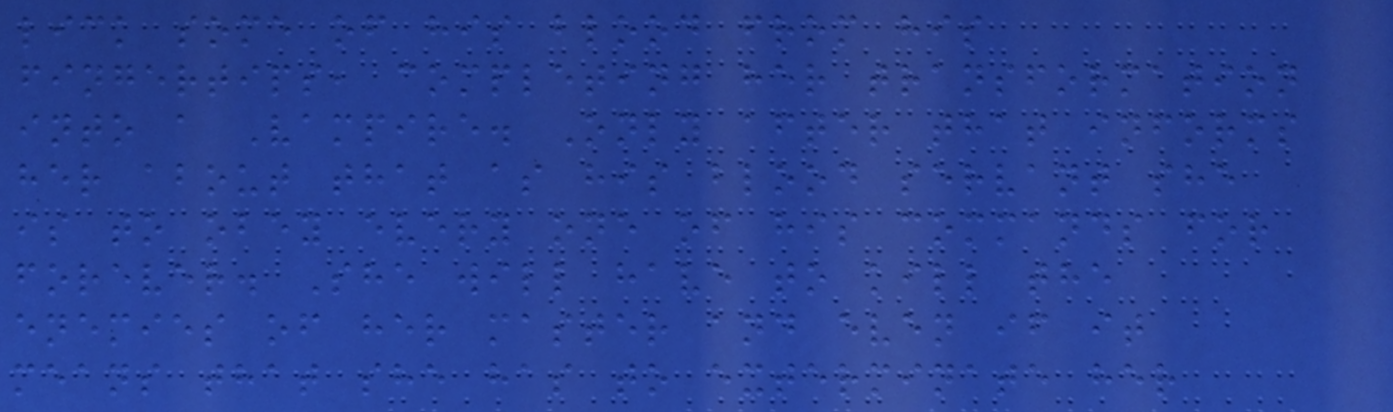lick some of his blood from his
fingertips, completing her transformation
into a Vampire. Only after that informs
her about that as his blood servant she
is to obey every one of his commands for
forever. She will have to kill the
enemies of her master and even if it
means that she has to exterminate her
